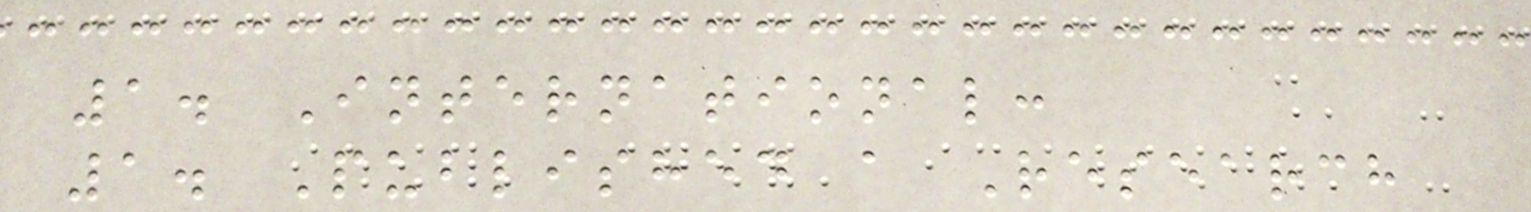1. International:
1. Published a Research
